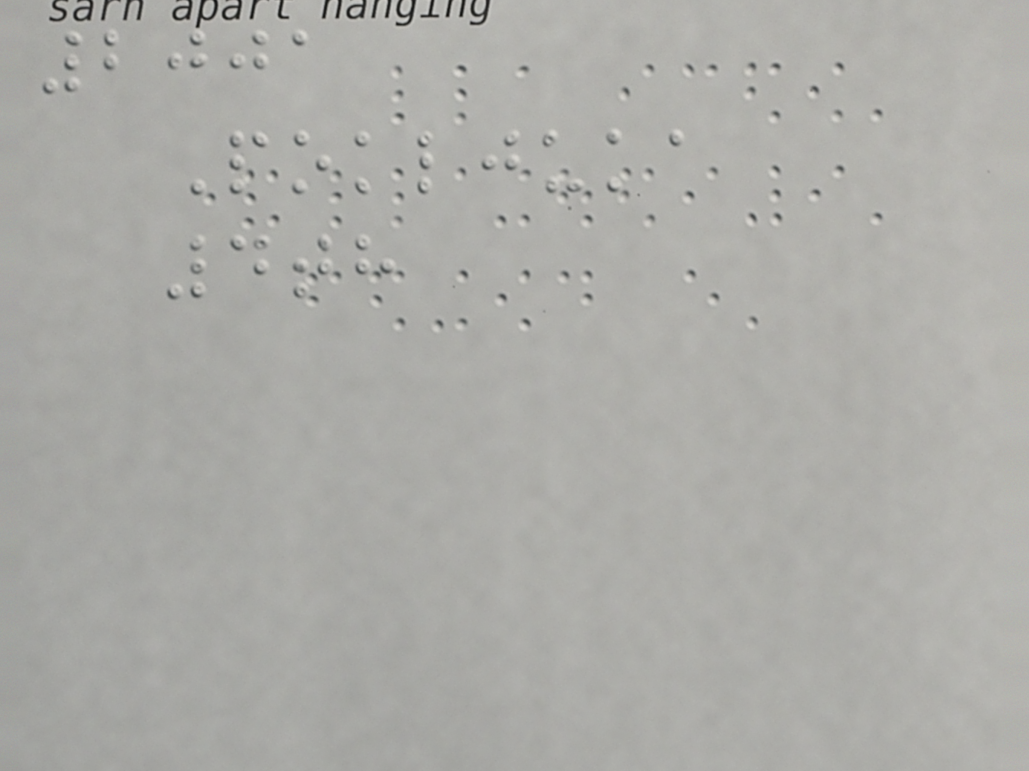2001
Pokljuka
4th
